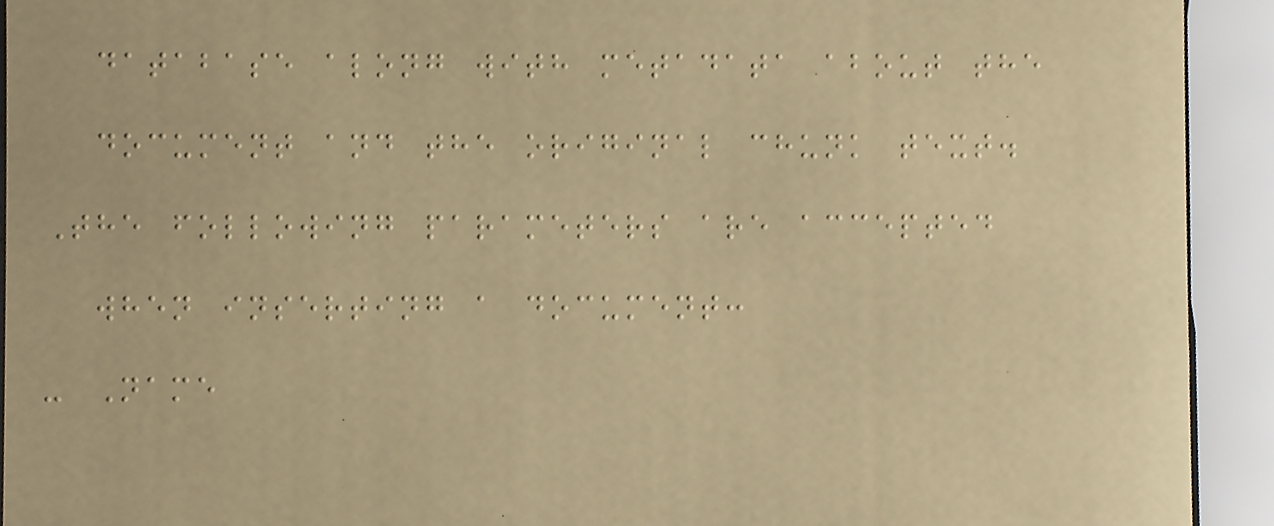database along with metadata about the
document and the original chunk text.
The following parameters are accepted
when inserting a document:
- Name
